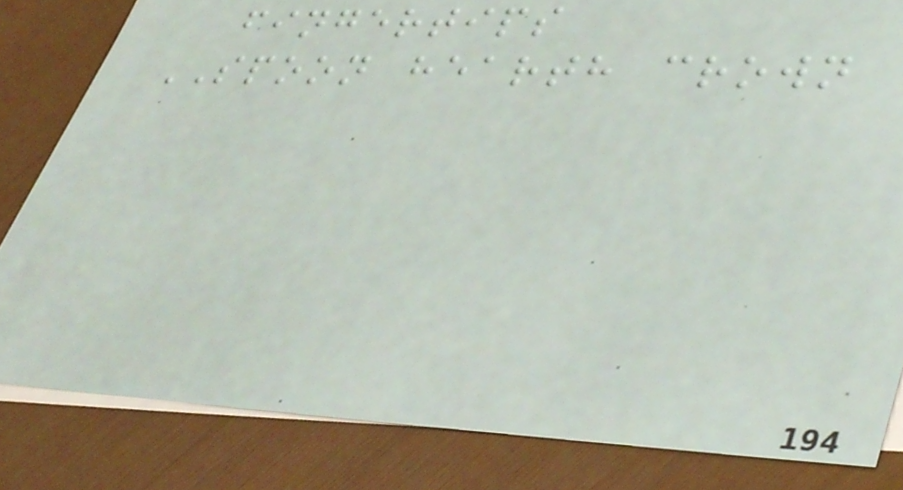fingertips
SPOON hearth crown
